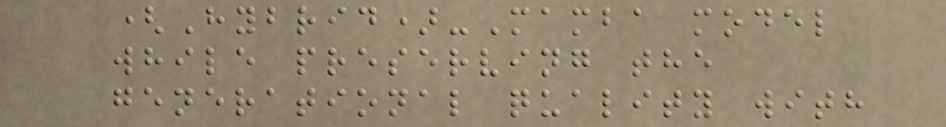(Hybrid)-Mamba model
while preserving the
generational quality with
